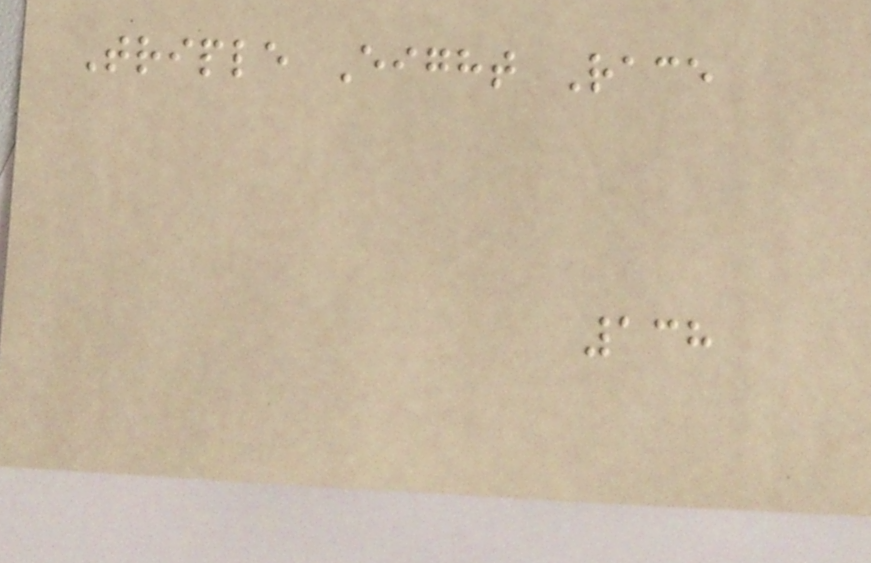Triple Eight Race
138
